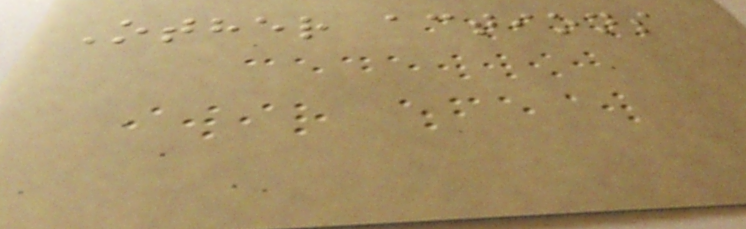Other actions
